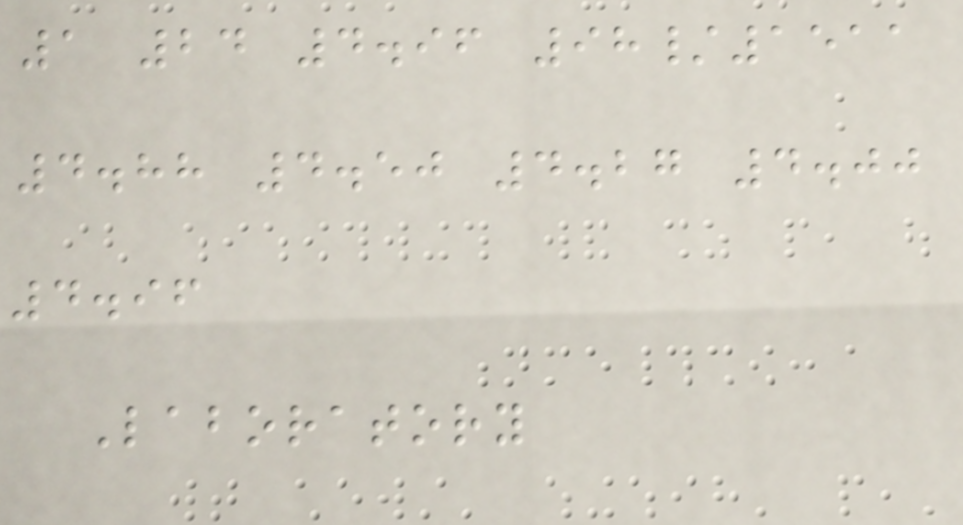1 24 4.96 98/1511
4.88 4.50 4.27 4.00
4.96
Laboratory
